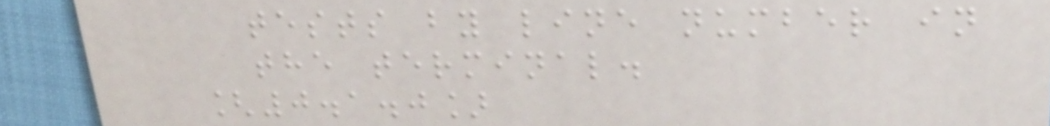tests by line number in
the terminal.
[0.1.0]
